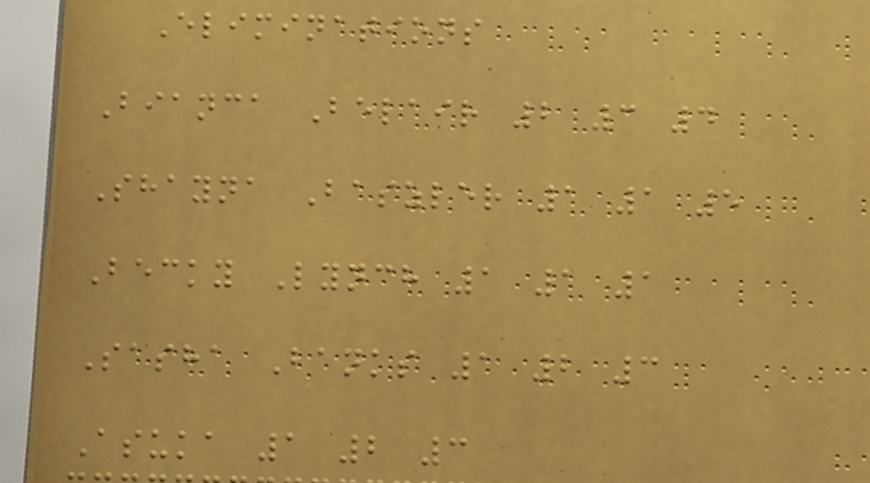Eliminations
Bianca Belair 2 3 4
Shayna Baszler 1 1 5
Becky Lynch 1 1 1
Sasha Banks 1 2 3
Asuka 1 2 3
